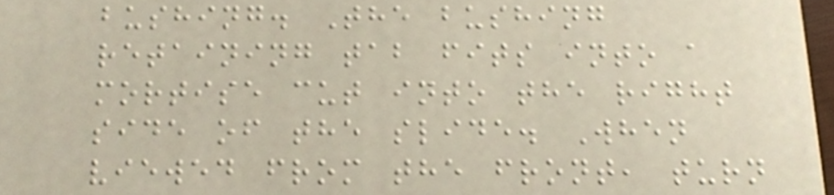bushing. The bushing
retaining tab fits into a
mortise cut into the right
side of the slide. When
viewed from the front, turn
